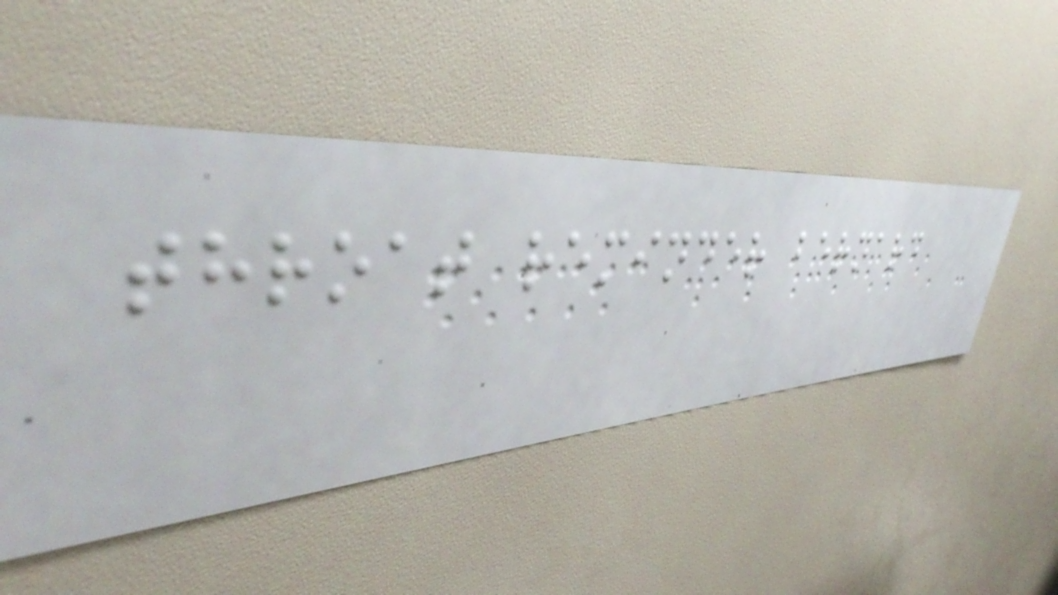throat reminder bernard
